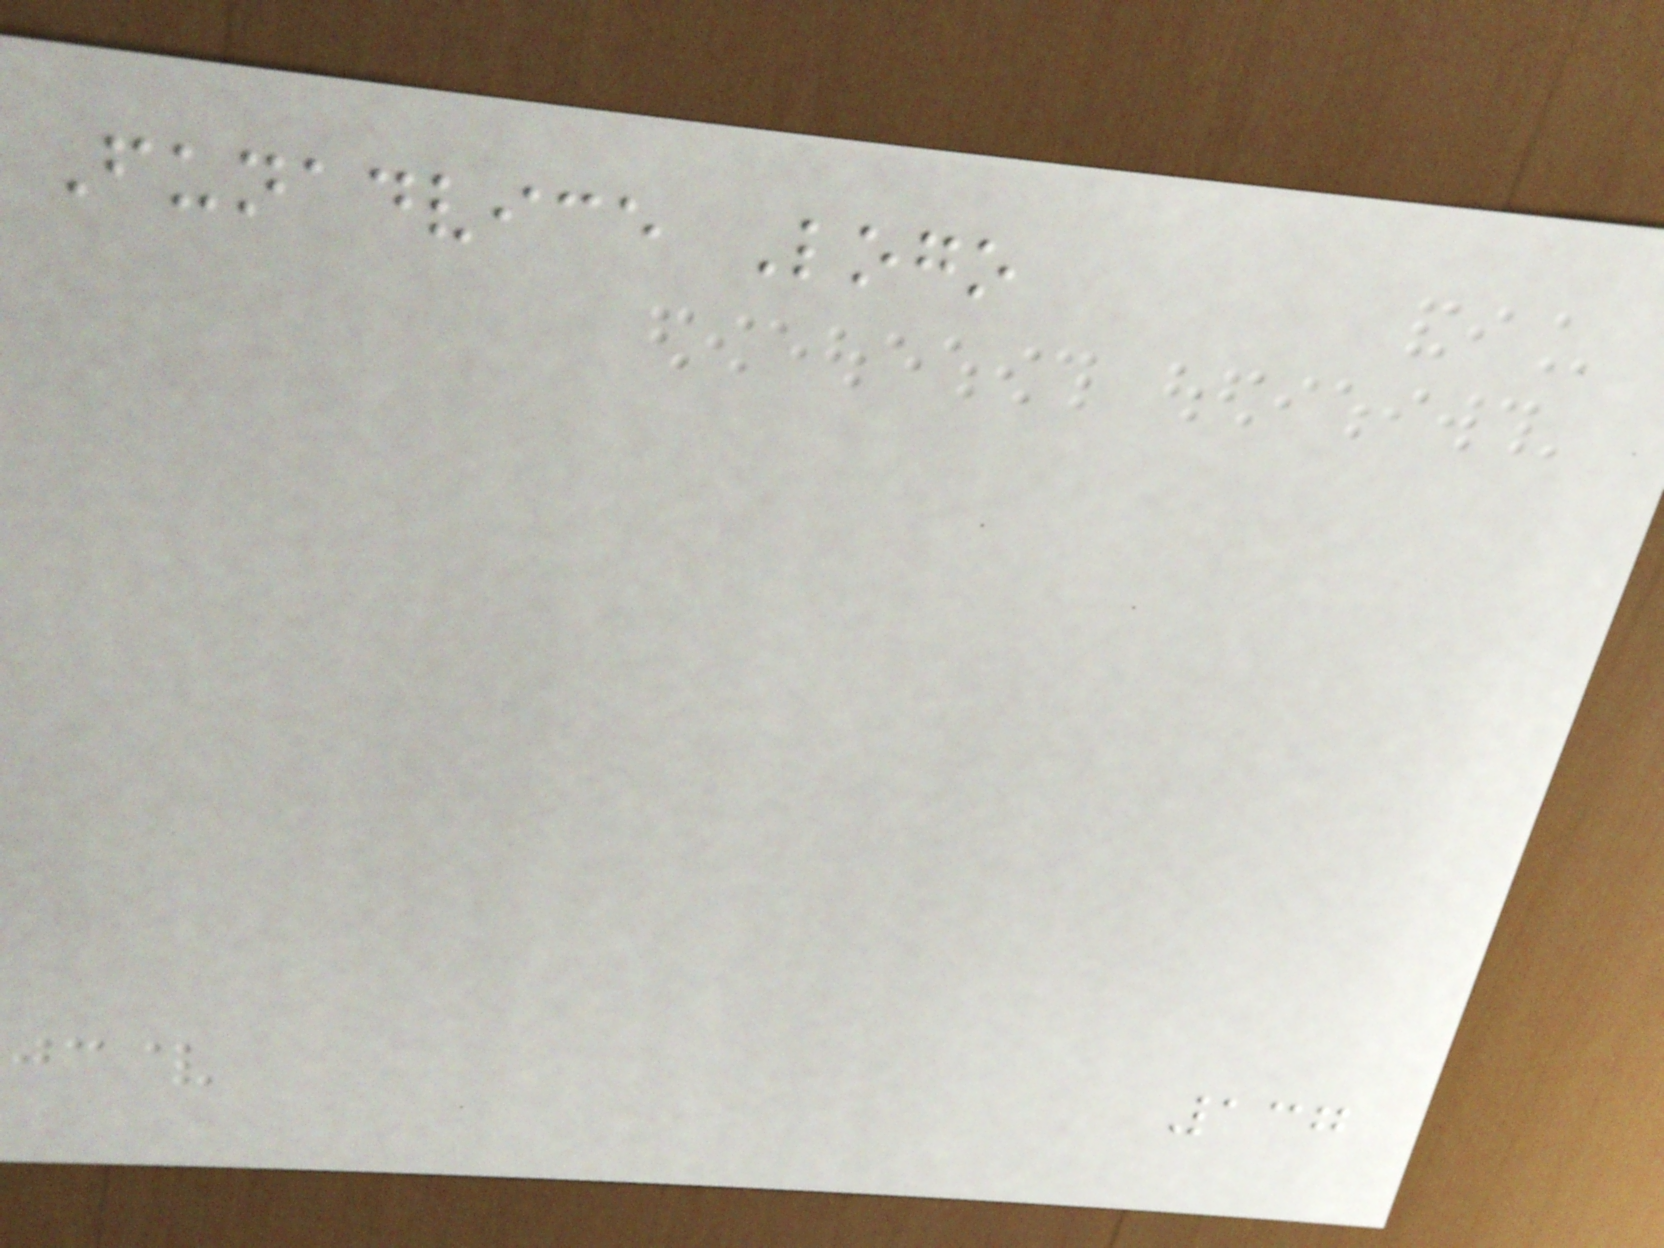Funadvice Logo
137
